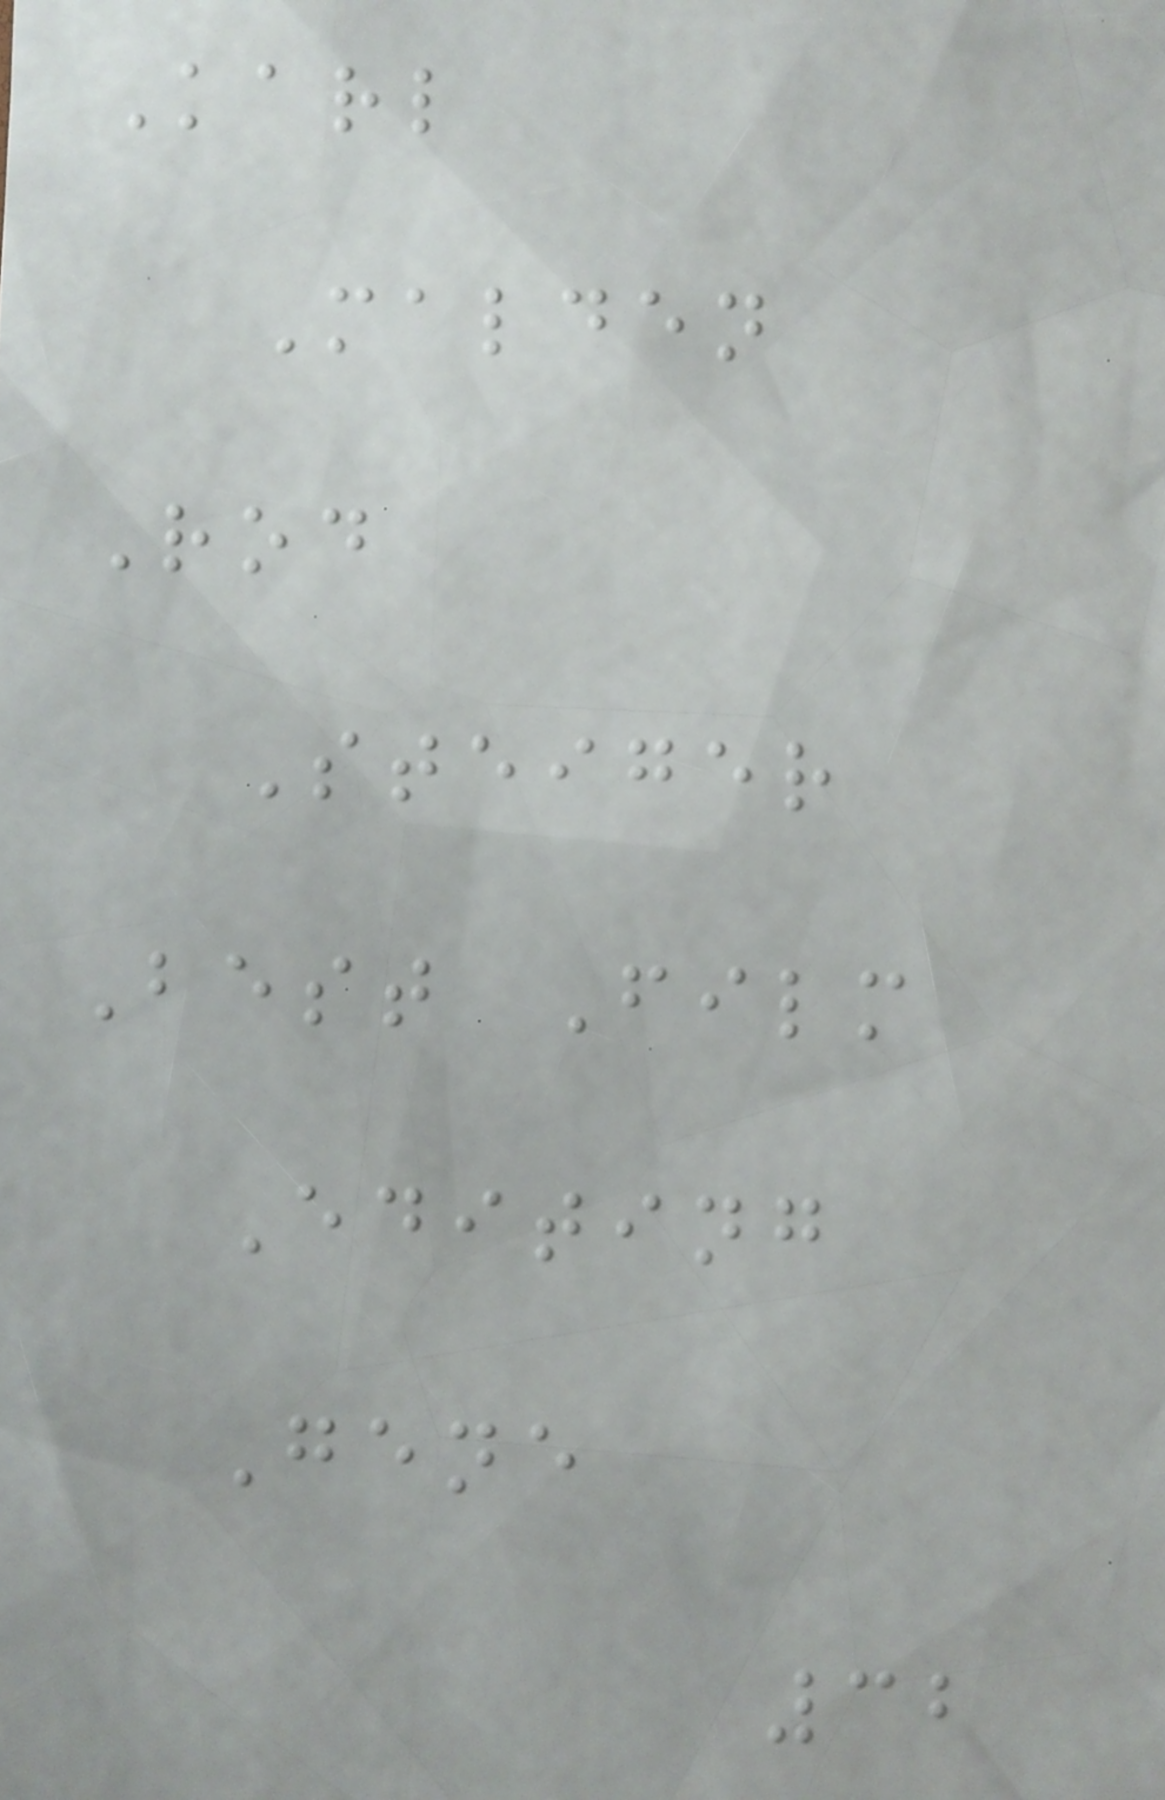Karl
Malden
Rod
Steiger
Best Film
Editing
Gene
32
